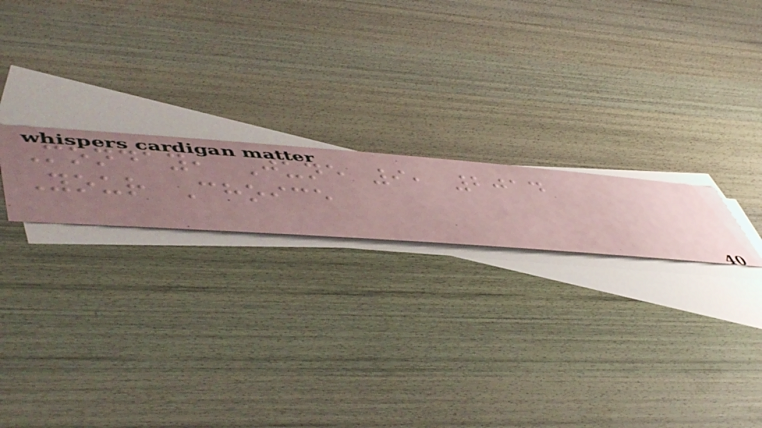Monday, June 9, 2014
Your Choice
